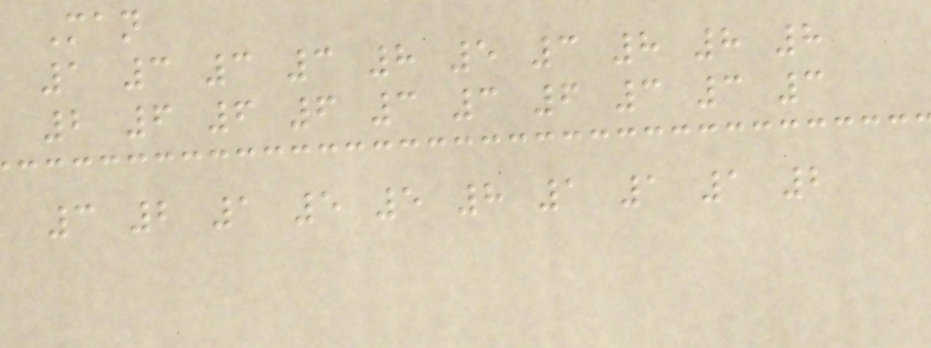Man
1 3 3 3 8 5 3 8 8 8
2 6 6 6 3 3 6 3 3 3
3 2 1 5 5 8 1 1 1 2
